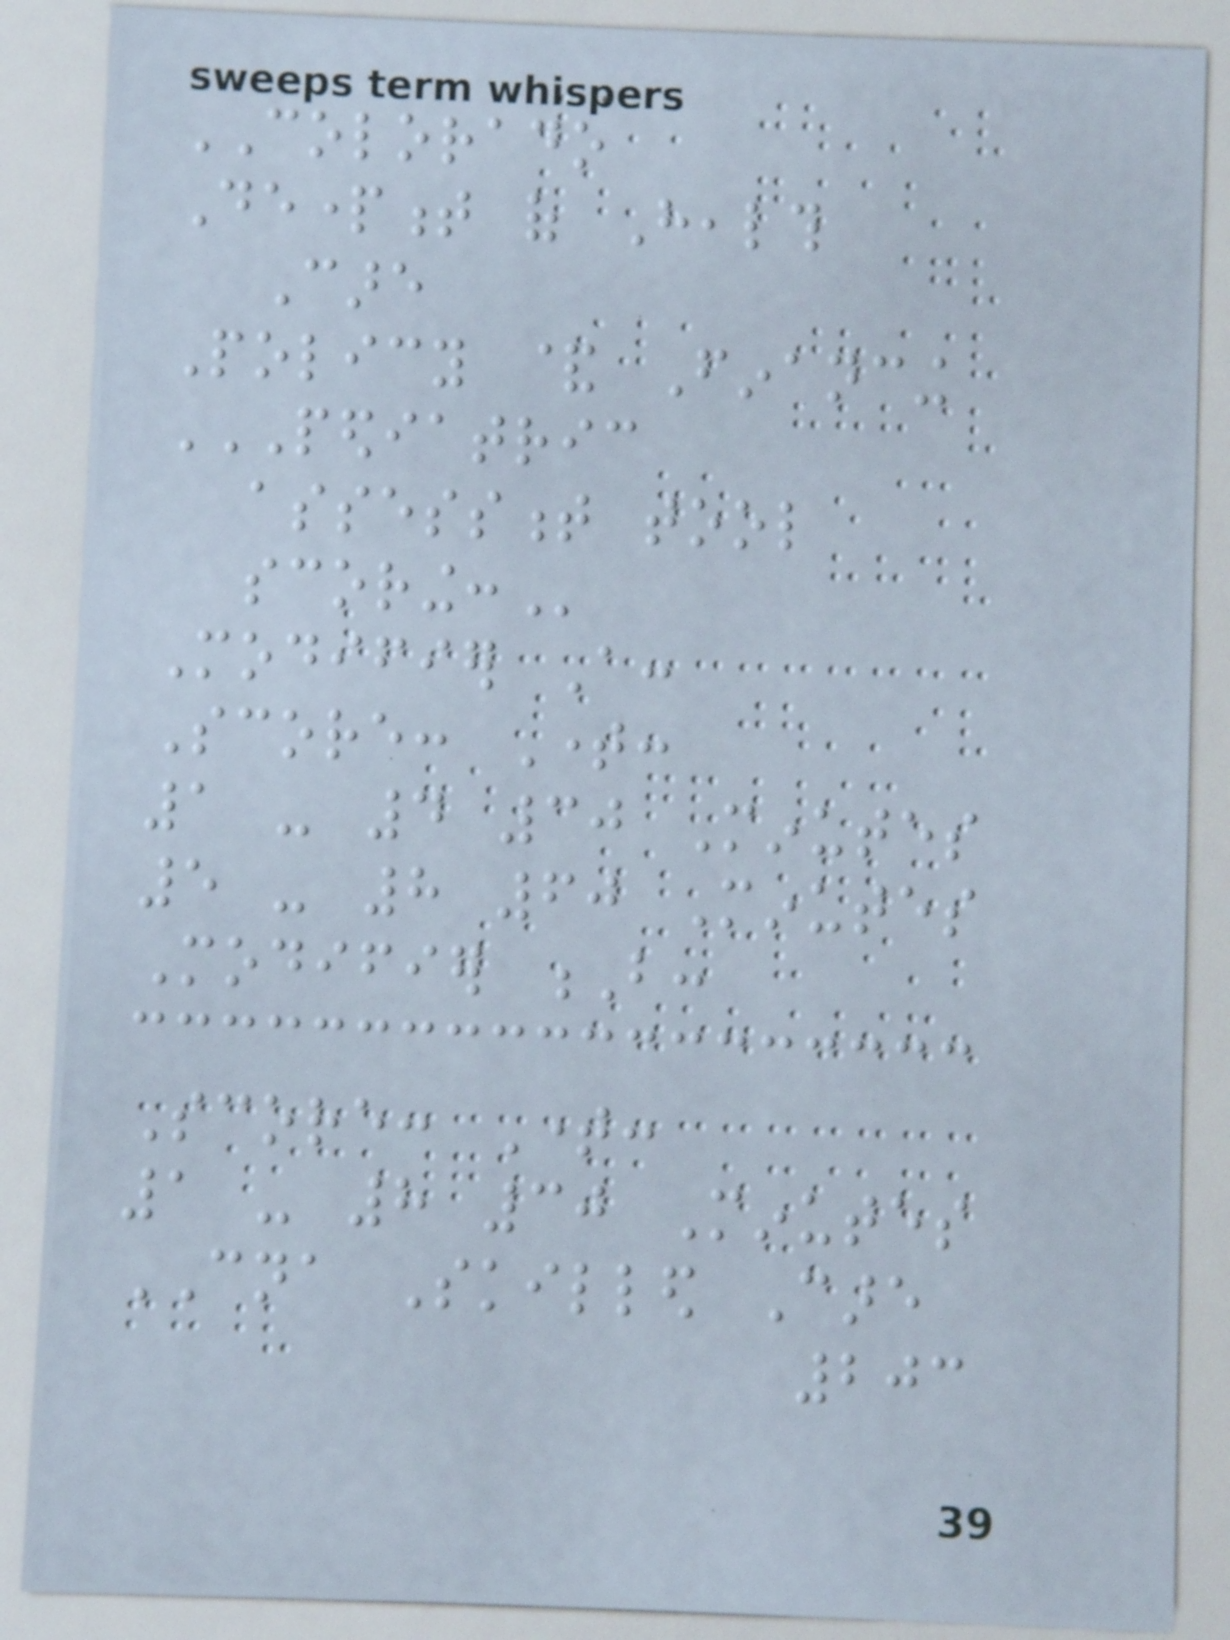COLORADO
Department of Health
Care
Policy & Financing
PEDIATRIC
ASSESSMENT TOOL
SCORING:
Modifier A:
Score: Time:
1 - 4 30 Minutes
5 - 8 60 Minutes
Modifier B:
Score: Time:
1 - 8 30 Minutes
CNA Skilled Care
203
